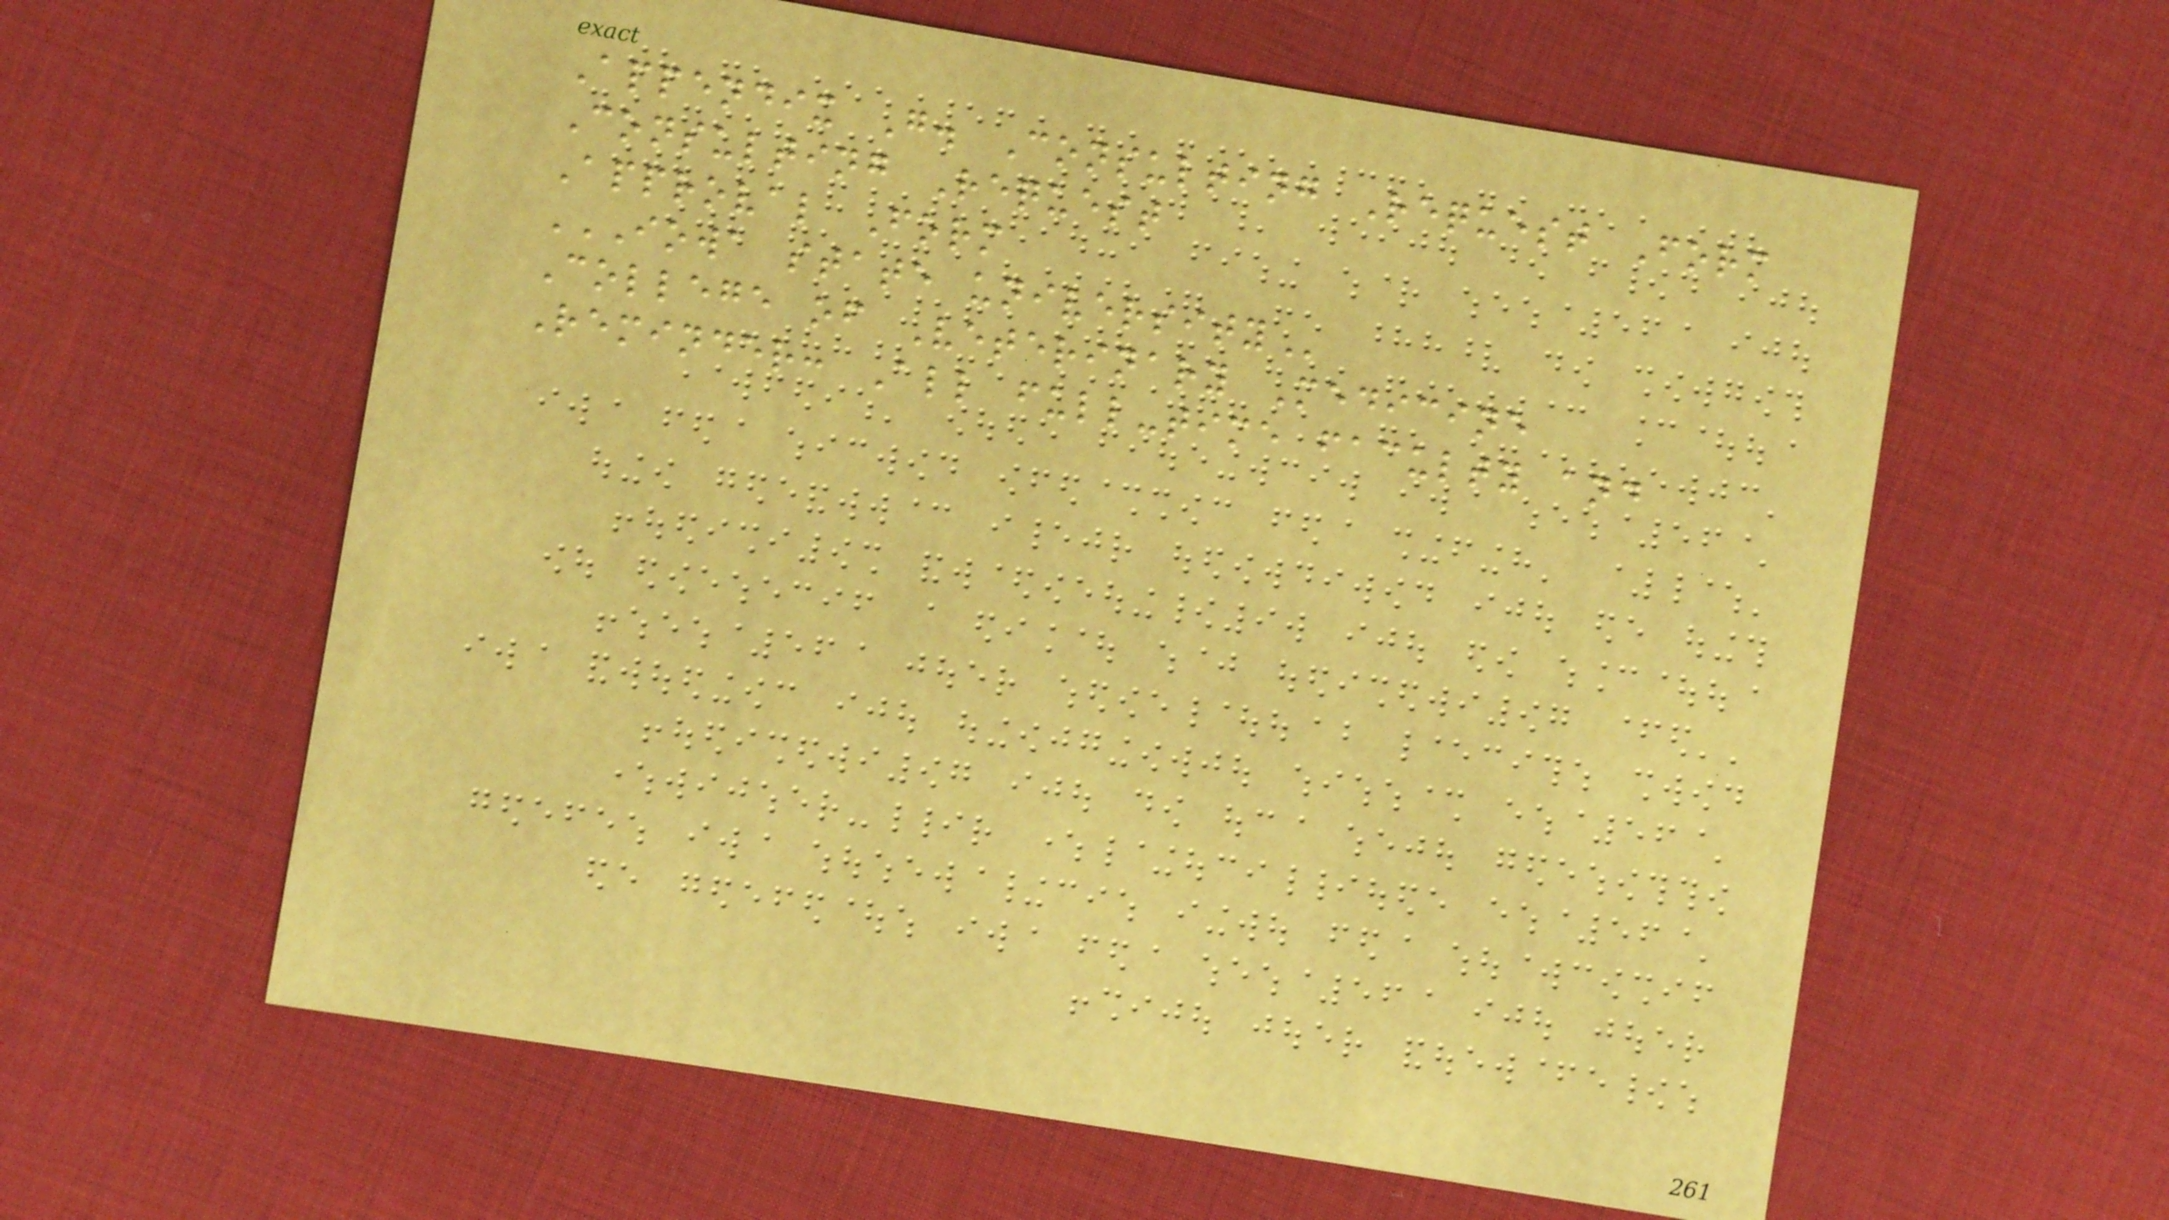Appendix G. Consulting Request Form
Consulting Request
Approval Form
IOWA STATE UNIVERSITY
College of Veterinary Medicine
Reminder: All full-time faculty and
